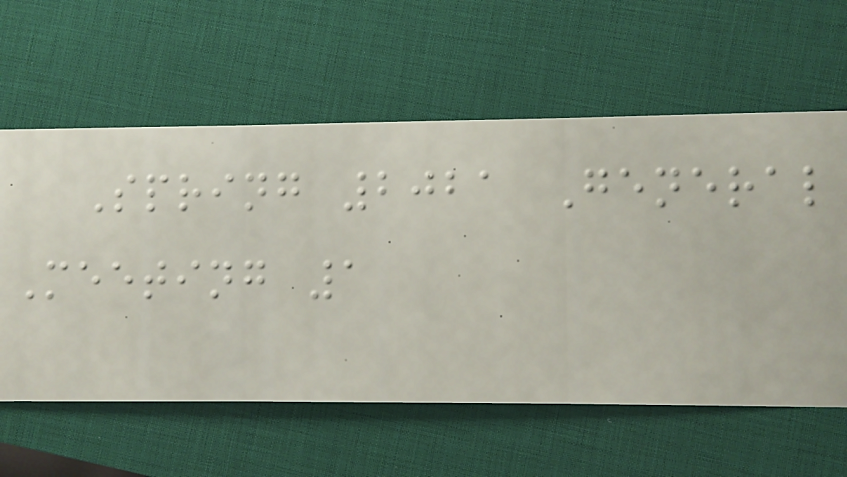Spring 2021 General
Meeting 1
